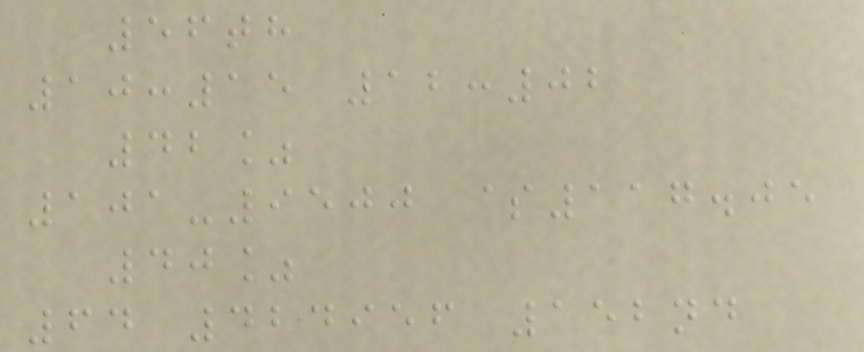56th
10:15 12:02
42%
101-9500 $117.05
40%
64 424956 152nd
